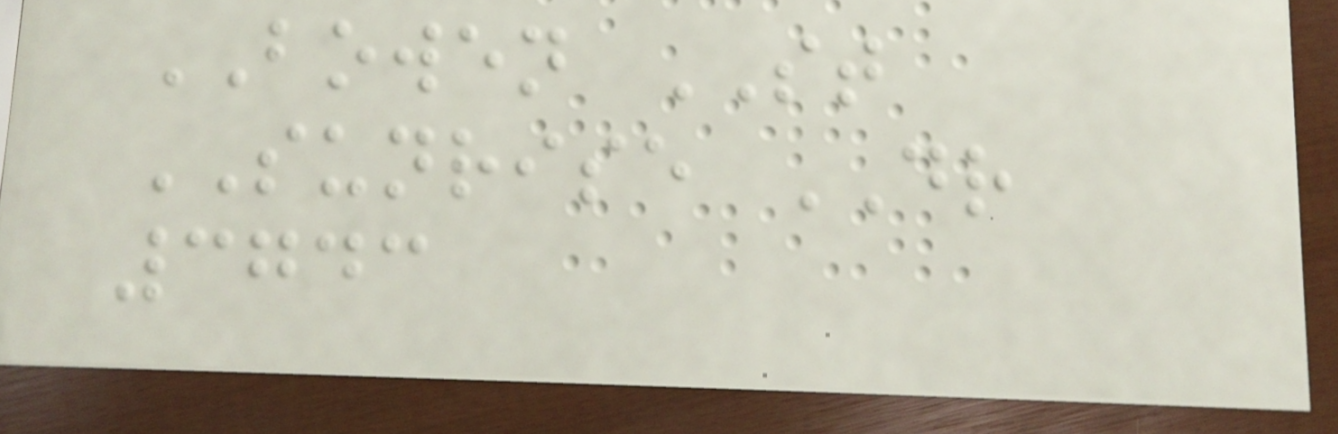BOWEN ST
SUNRISE DR
3743
